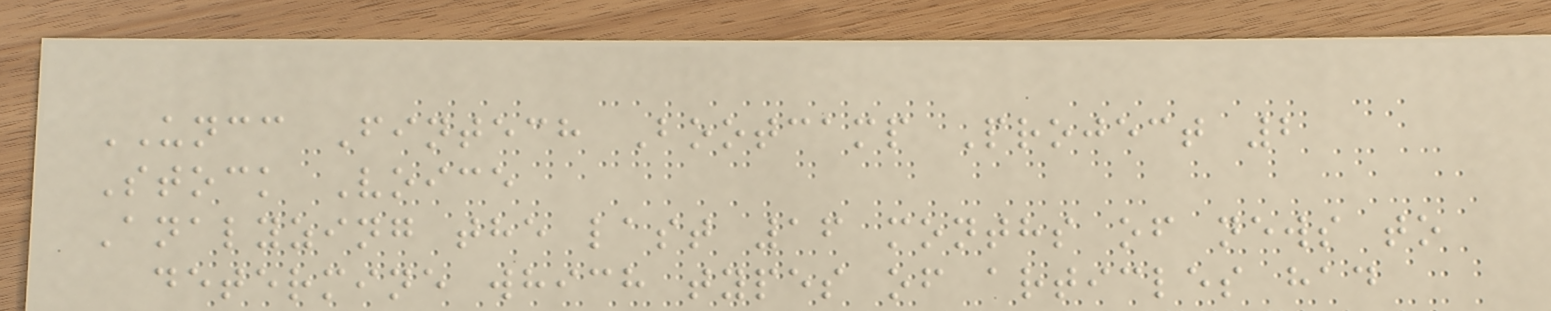UNCC Fintech Bootcamp Project 2
Stock Voice
Analyzing the last 16 months of news to
determine which types of articles had
